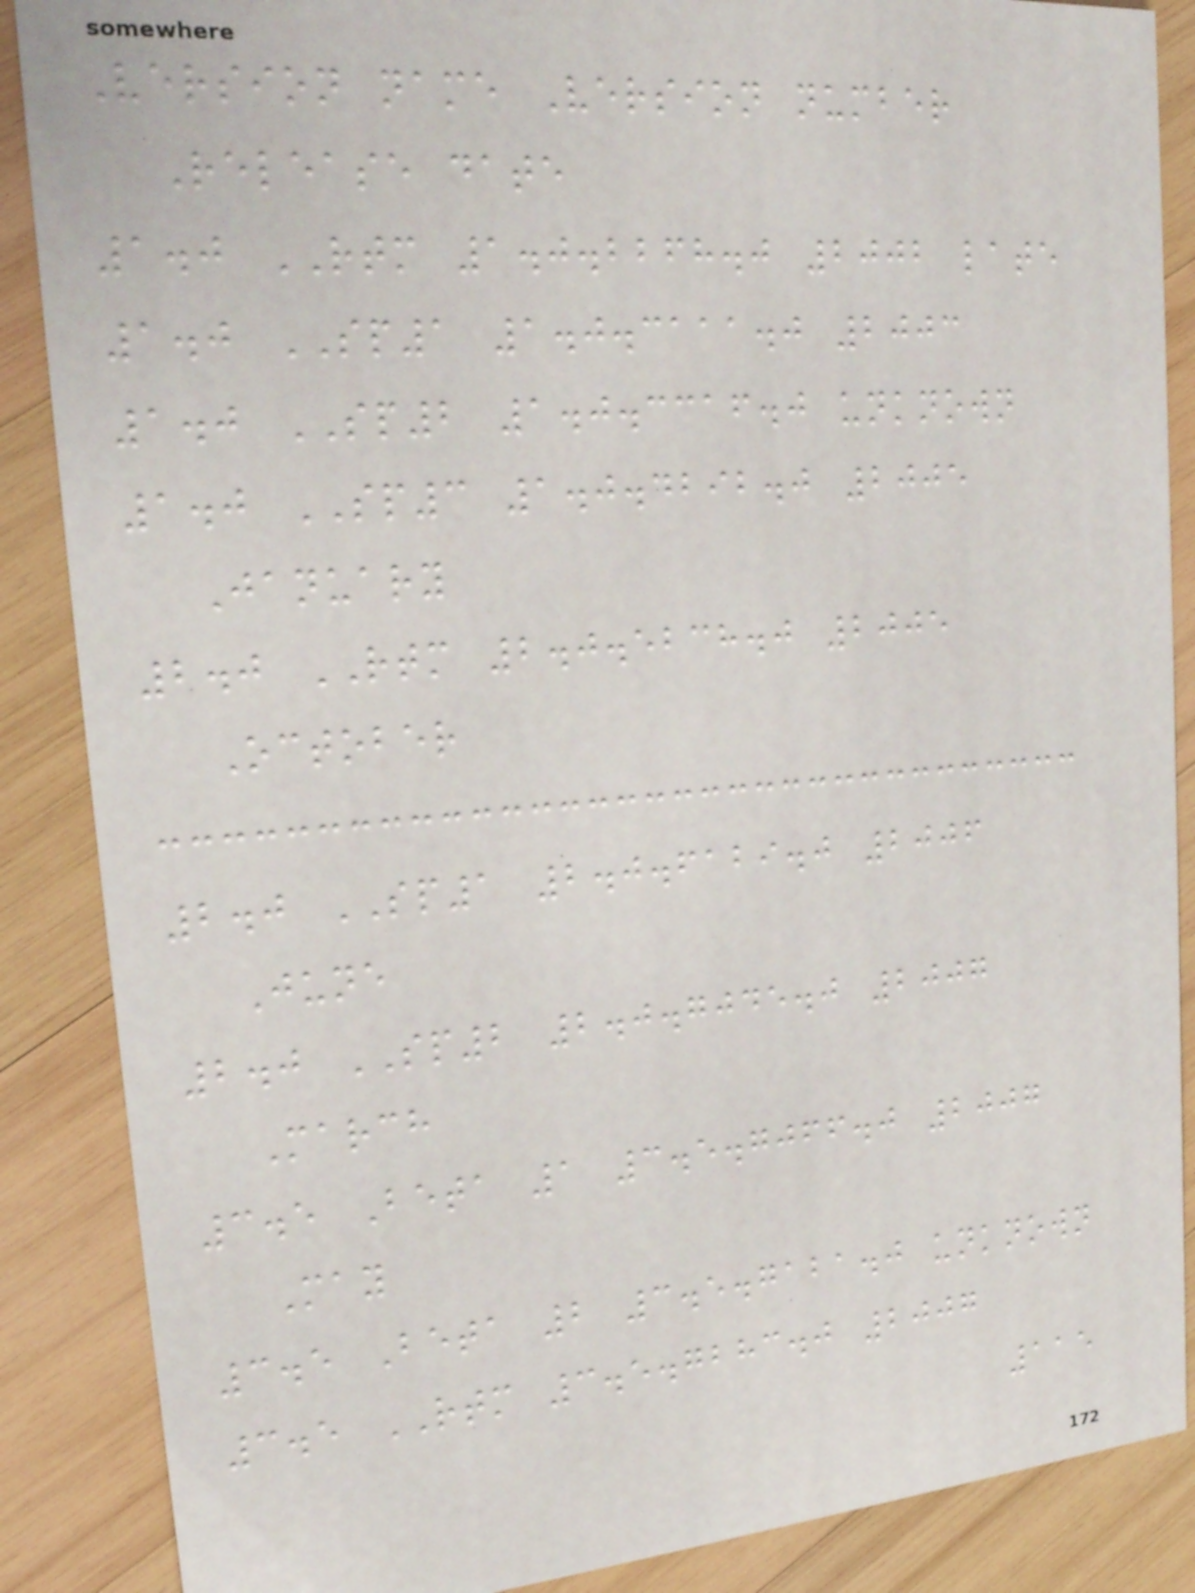Version name Version number
Release date
1.0 RTM 1.0.2268.0 2002 late
1.0 SP1 1.0.3111.0 2003
1.0 SP2 1.0.3316.0 unknown
1.0 SP3 1.0.4292.0 2005
January
2.0 RTM 2.0.5238.0 2005
October
2.0 SP1 2.0.6129.0 2006
June
2.0 SP2 2.0.7045.0 2007
March
3.5 Beta 1 3.5.7066.0 2007
May
3.5 Beta 2 3.5.7121.0 unknown
3.5 RTM 3.5.7283.0 2007
115
